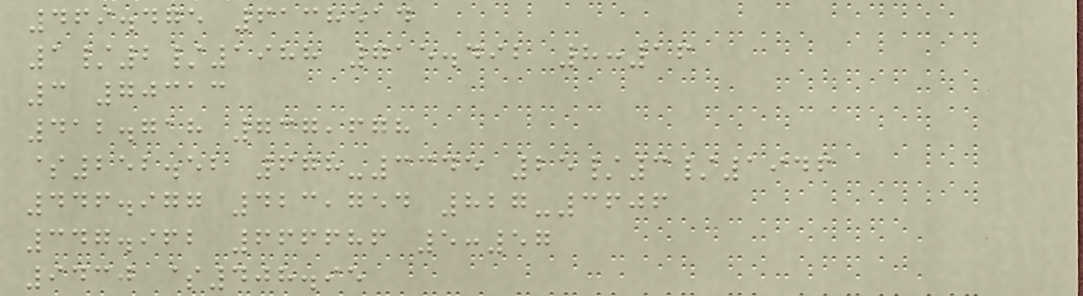469.475 6138514
1/2/1988 715.492 8:16
3 70313
412.718 737,678
$252.52 678-3345 25/3/1946
446.977 423,754 827-3606
347.962 666686 5:57
9430 $408.95
